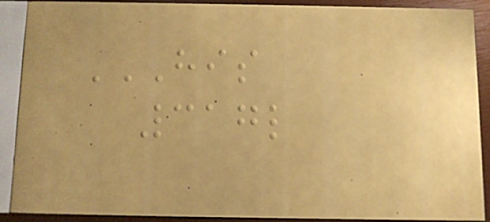HIS
317L
